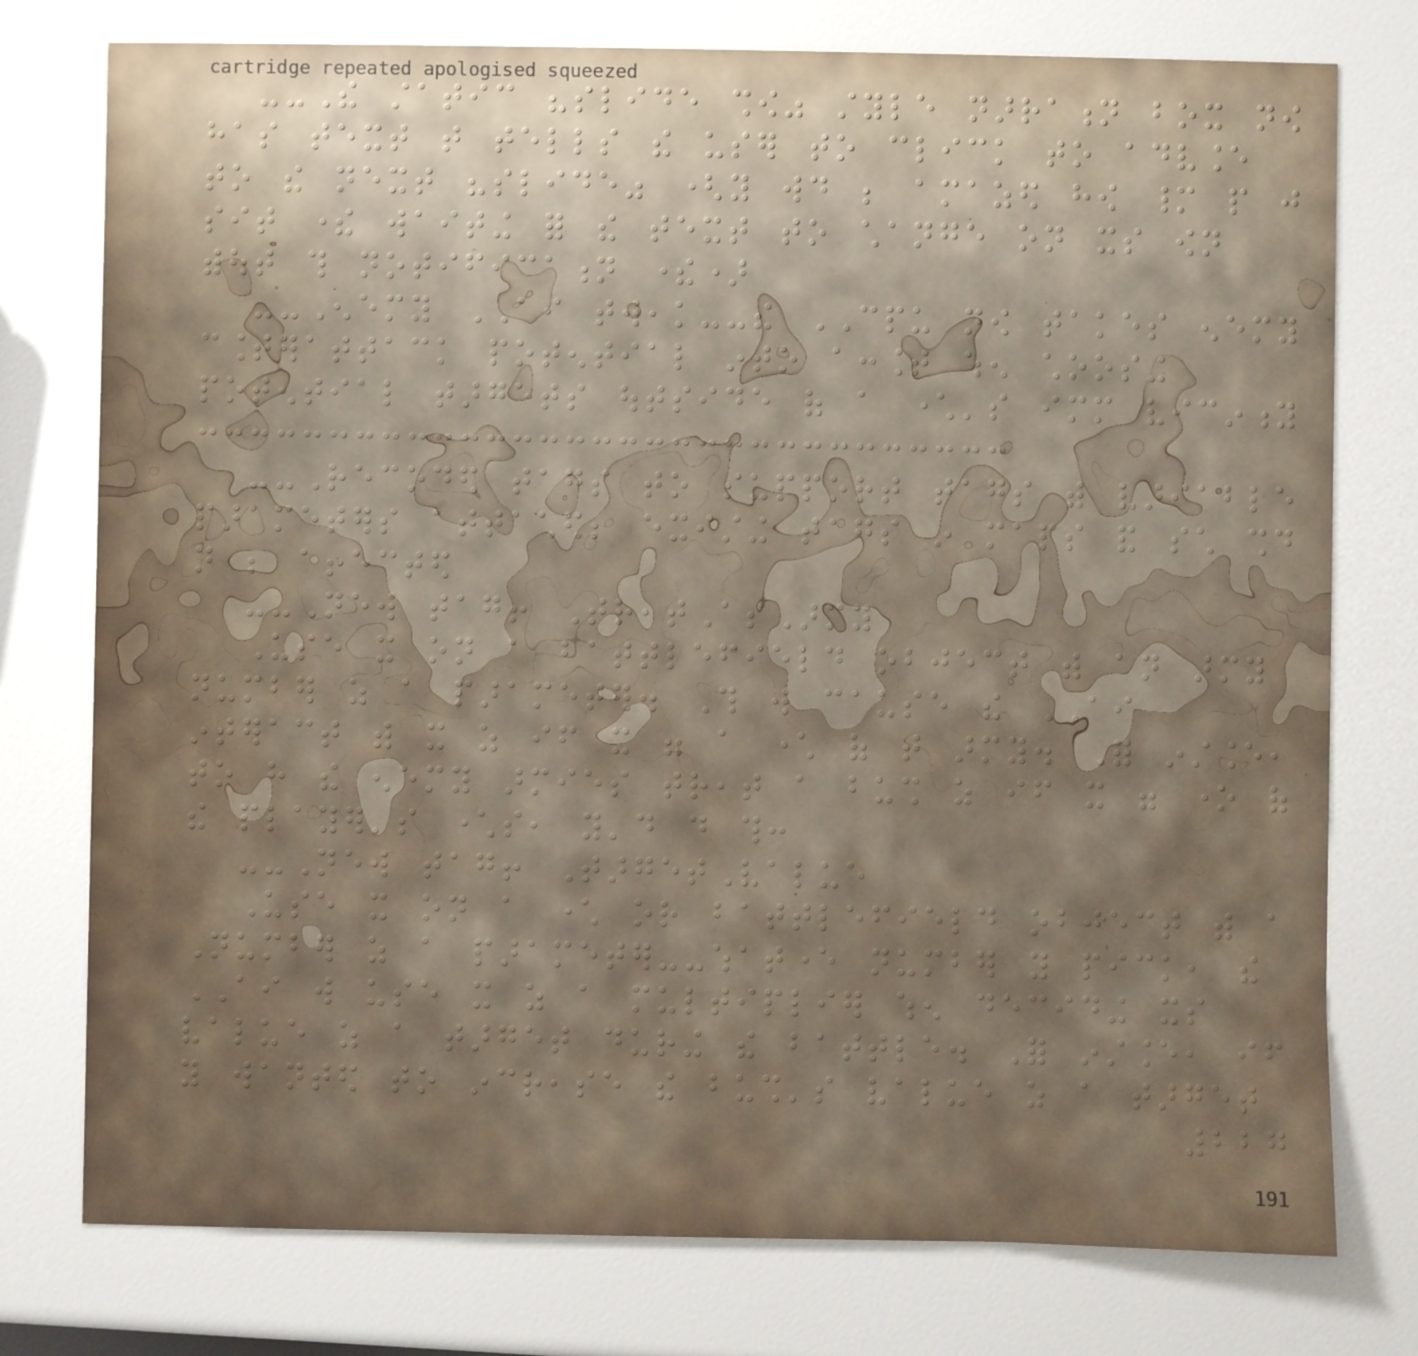--The static "slide show" style narration box now
has text that tells the user to click to advance
to the next "slide" (you would be amazed how many people just
sit there waiting for the text to change on its own
without this notification there)
--Enemy AI tweak--the CPU now takes enemy
counterattack potential into account when choosing
potential targets outside of a character's immediate vicinity
--Recoded tags to support tags with variable
parameters attached; existing tags in maps and such should
not be affected
--New tag! TreatAsArmy
Use it on a battlefield object with an army
number as a parameter. This will cause the AI
interact with it as if it were a character of that army. For instance,
to have the enemy armies treat a bush as if it were one of
the player's characters, you'd do this:
--New tag! TargetValue
Use it on a character or battlefield object with a
Number as a parameter--whatever number you pick, the
AI will use it as a multiplier when deciding its
value as a target during the battle. For instance, if
you wanted to increase the bush's value as a target
227
